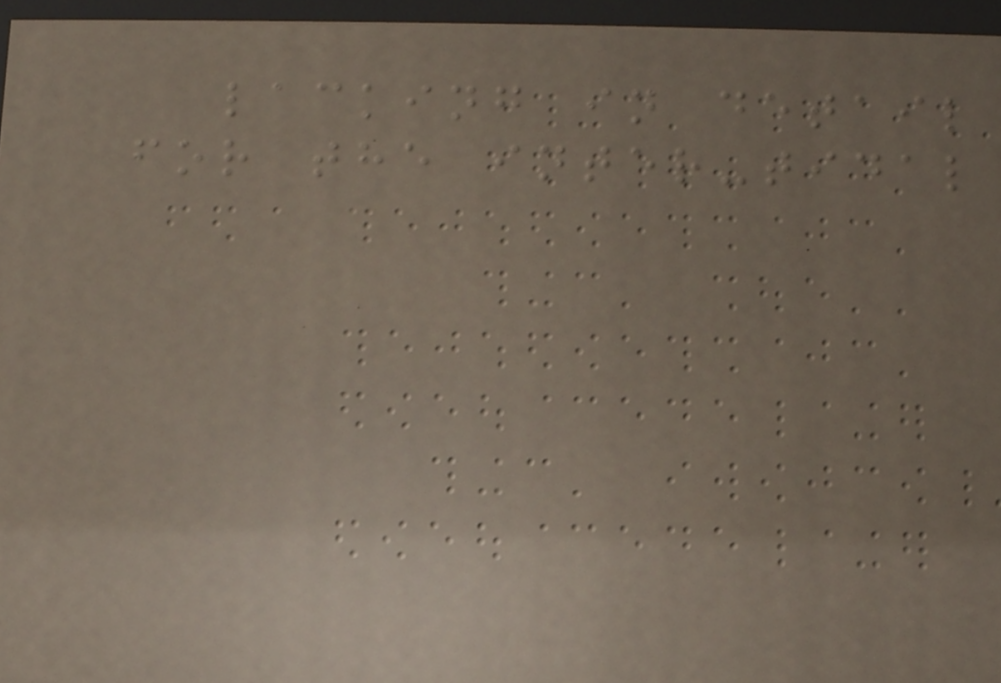lacking in detail
for the inter-tidal
